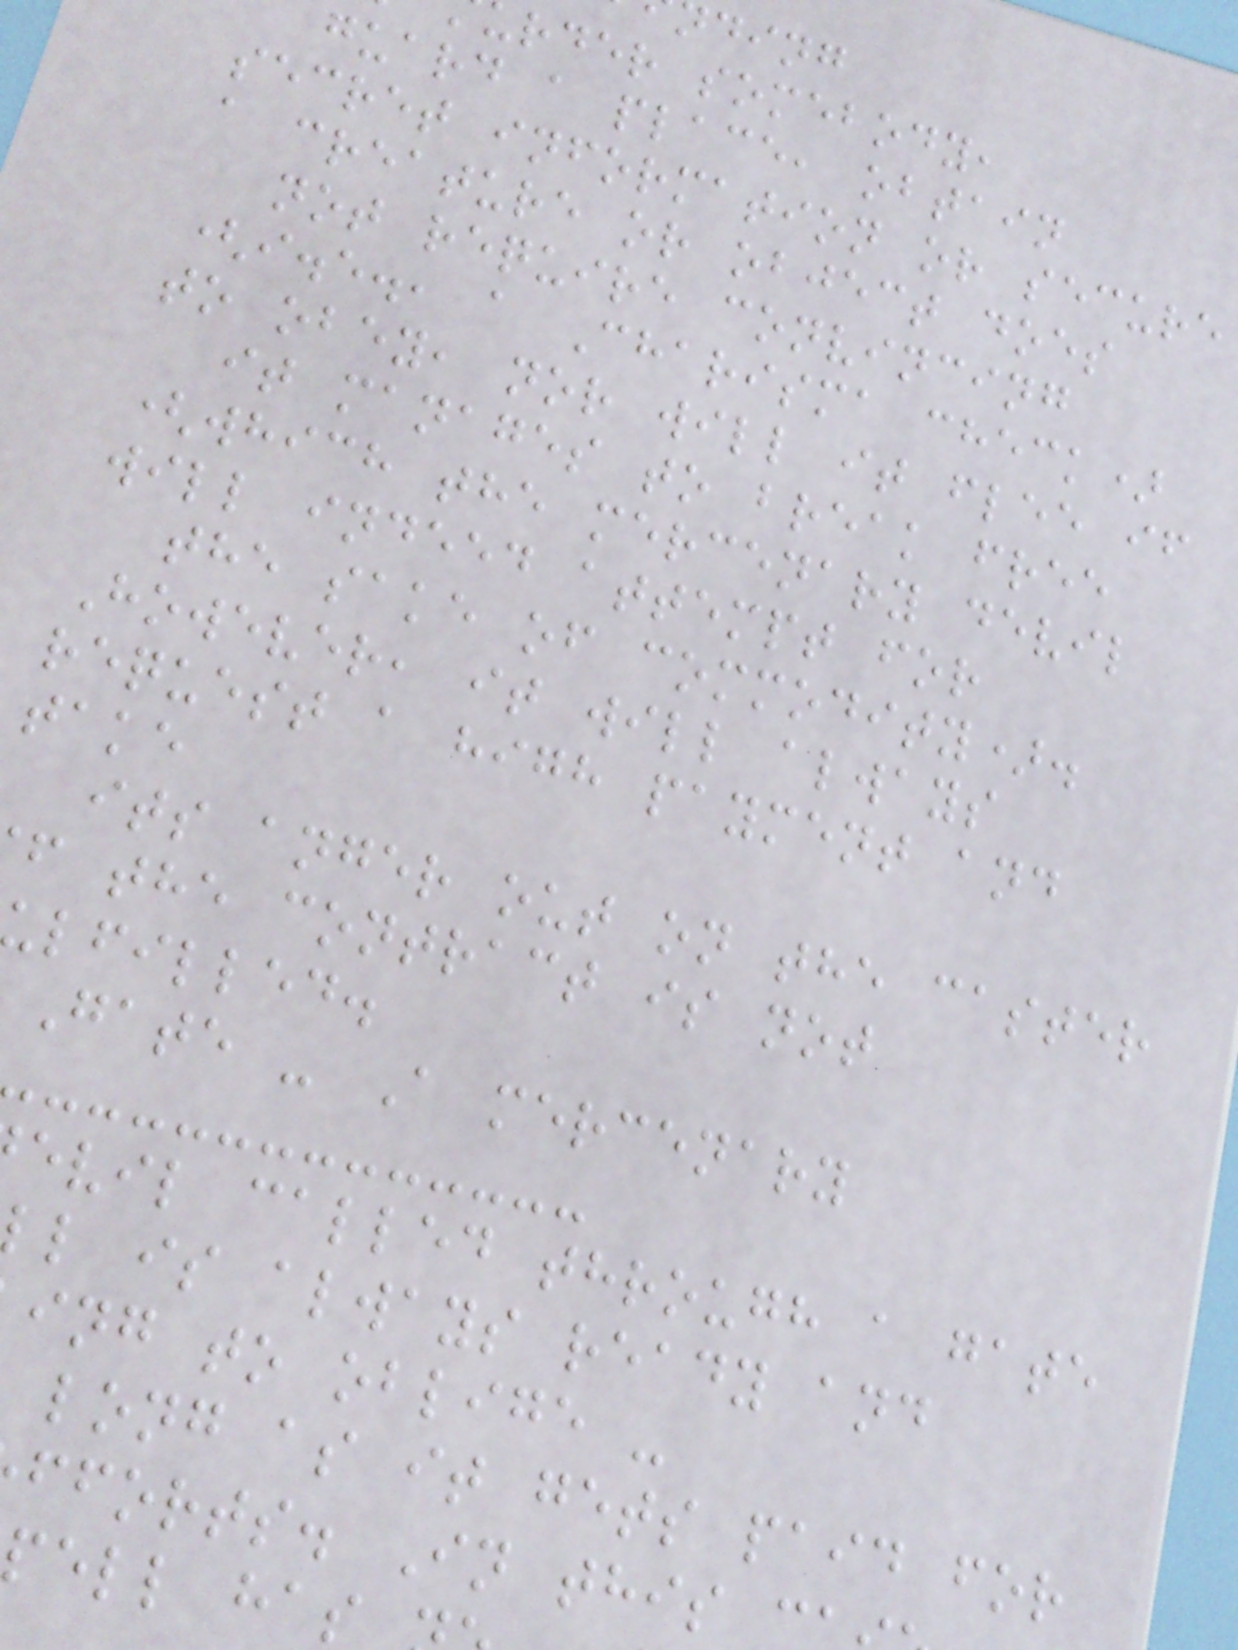ding
rder somebody,
guard a place, obtain
secret information or secure
a creature or object does
not require convincing
(i.e., a Charisma check)
to obey, nor will it flee if
it manages to break free
(which the mercenary devil
will indeed attempt for
the sake of commodity).
However, it will always
request a high payment and
take
its anger out on the caster
f the contract is not
lfilled.
Gate - A mercenary
evil called through a gate
l is always ready and
ing to oblige -
long as it gets paid for
fforts. In this
ell has
